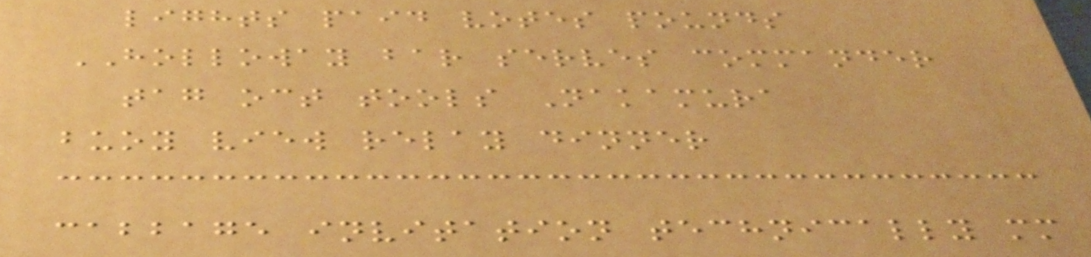lights paid votes pounds
HOLLOWAY bar serves commander
tag oct tools Nakamura
buoy view relay dinner
cabbage invitation technically mm
